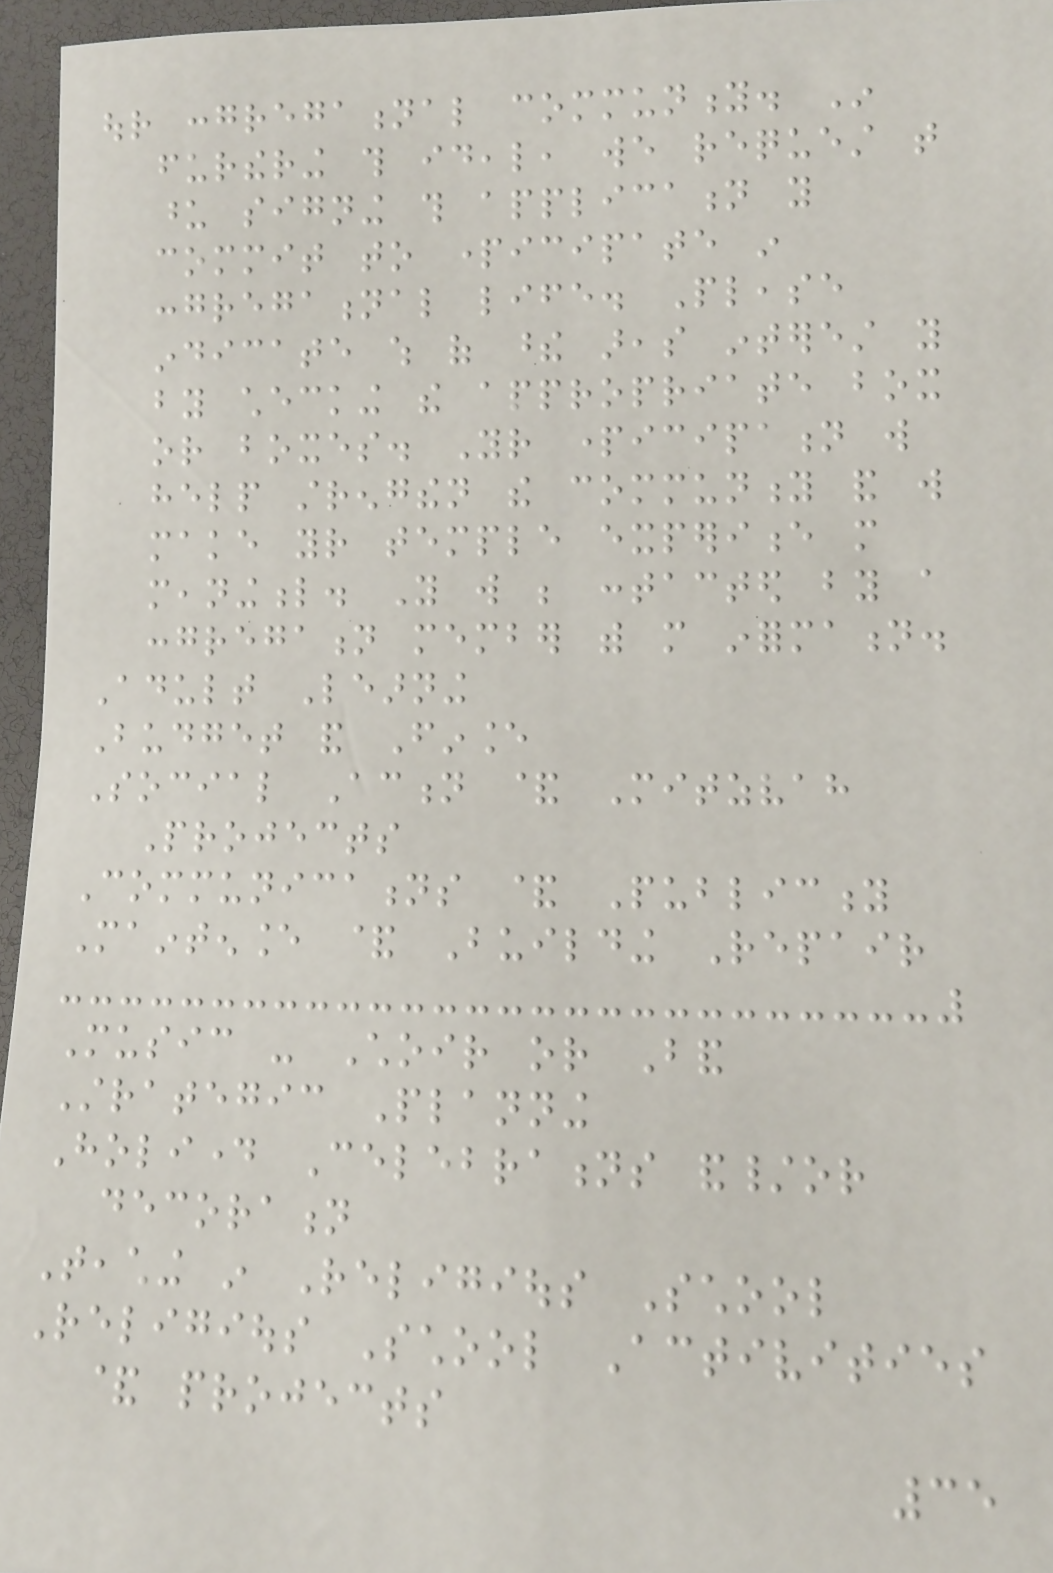our congregational community. In
furthering this ideal, we request that
upon signing this application you
commit to participate in
congregational life. Please
indicate which of these areas interest you
by checking the appropriate box
or boxes. Your participation will
help strengthen the community and will
make your temple experience more
meaningful. You will be contacted by a
congregation member with more information.
Adult Learning
Budget and Finance
Social Action & Mitzvah
Projects
Communications & Publicity
Maintenance & Building Repair
Music - Choir or Band
Strategic Planning
Holiday Celebrations and/or
decoration
Teaching in Religious School
Religious School Activities
& projects
35
